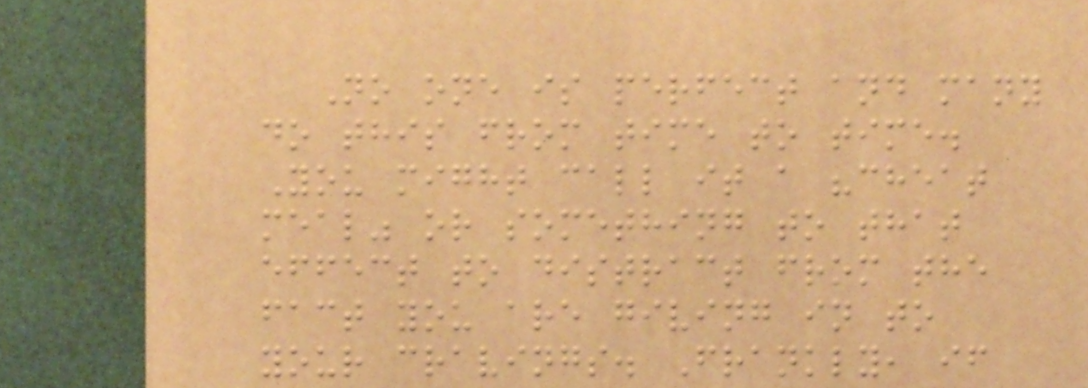No one is perfect and many
do this from time to time.
You might call it a "cheat
meal" or something to that
effect to distract from the
fact you are giving in to
your cravings. Frankly, if
